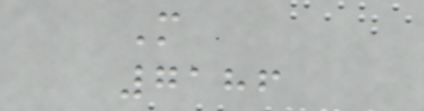M
7186
